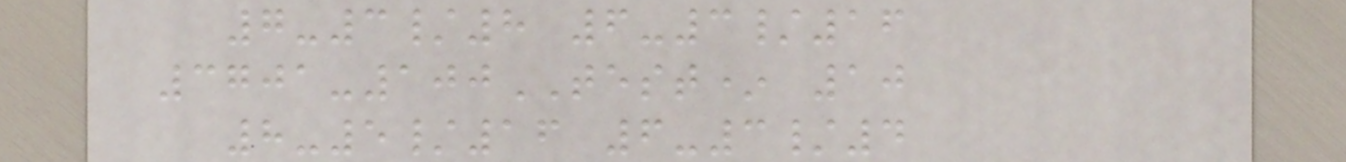7-3/8 6-3/16
3701-100TEST* 10
8-5/16 6-3/4
